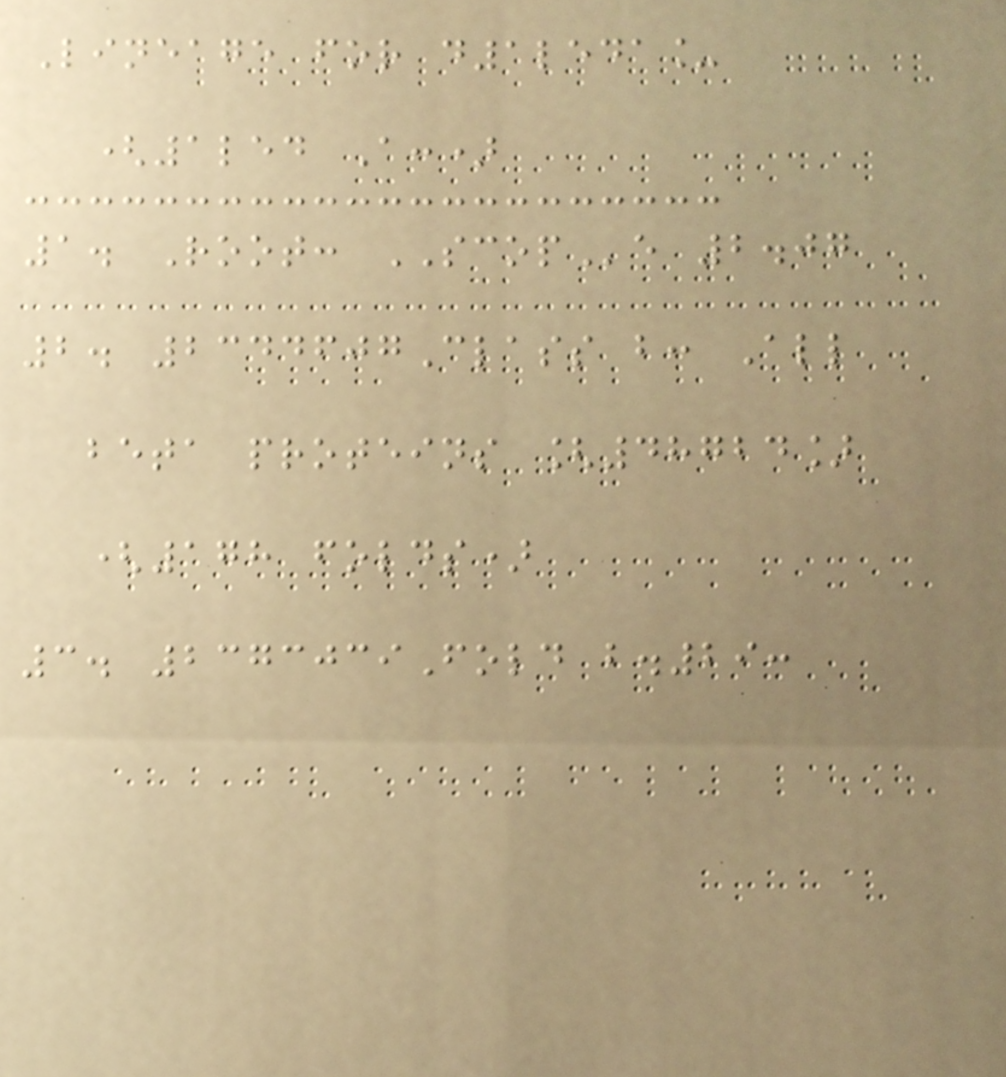Lineage for d1leda_
(1led A:)
1. Root: SCOPe 2.07
2. 2344607Class b: All
beta proteins [48724]
(178 folds)
3. 2373039Fold b.29:
